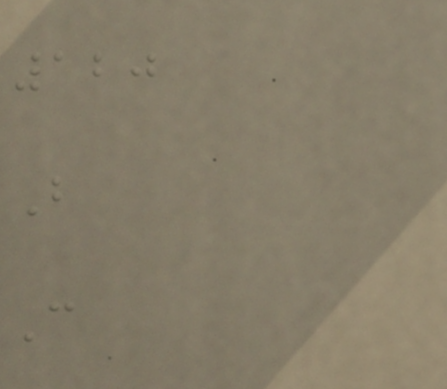120
B
C
